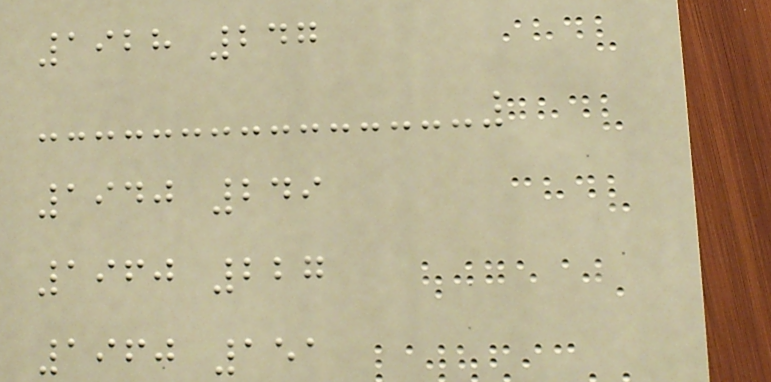1928 247
1940 249
1960 227
1960 151
